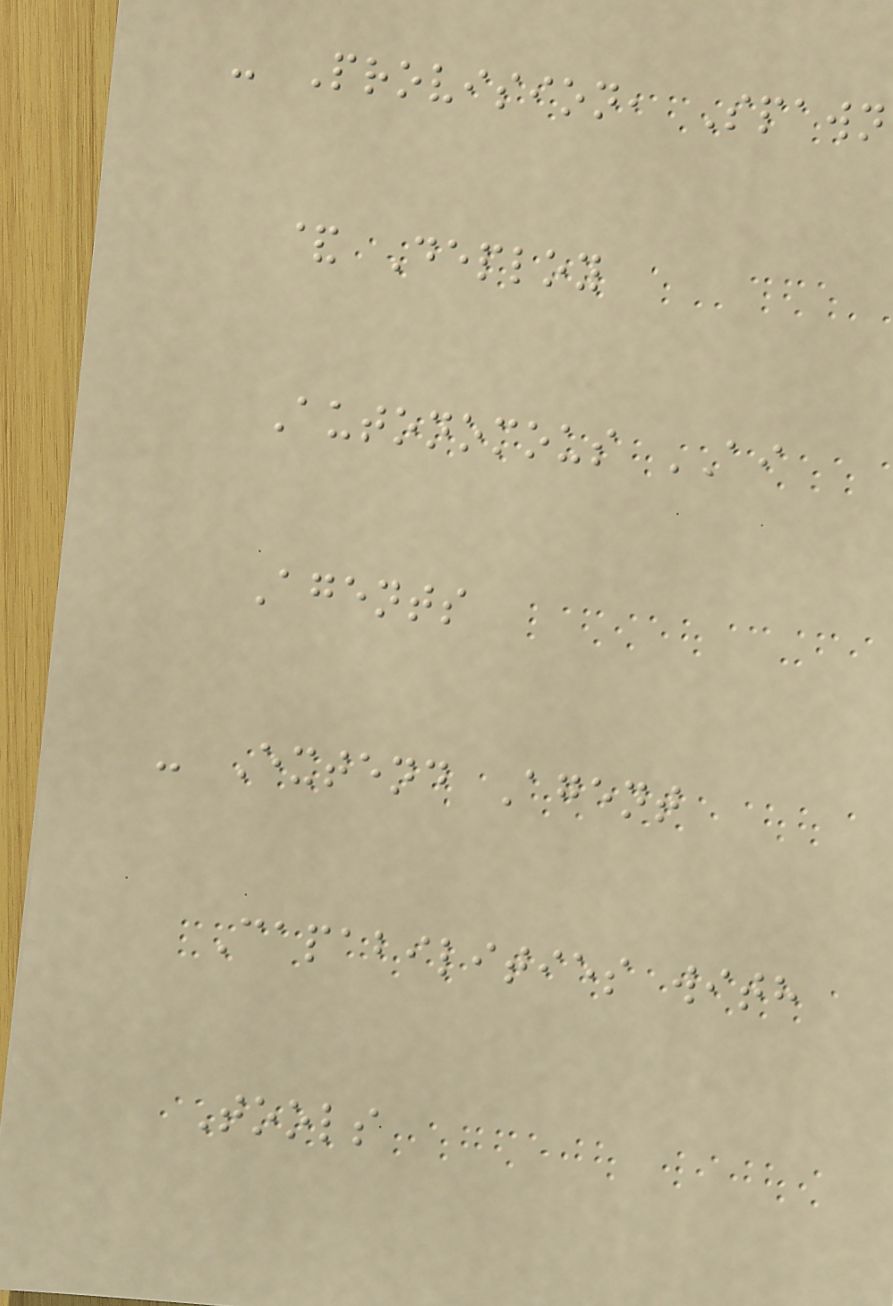- Provision, Spawn
& Deploy
Autonomous AI
Agents
- Extend Agent
Capabilities with
Tools
